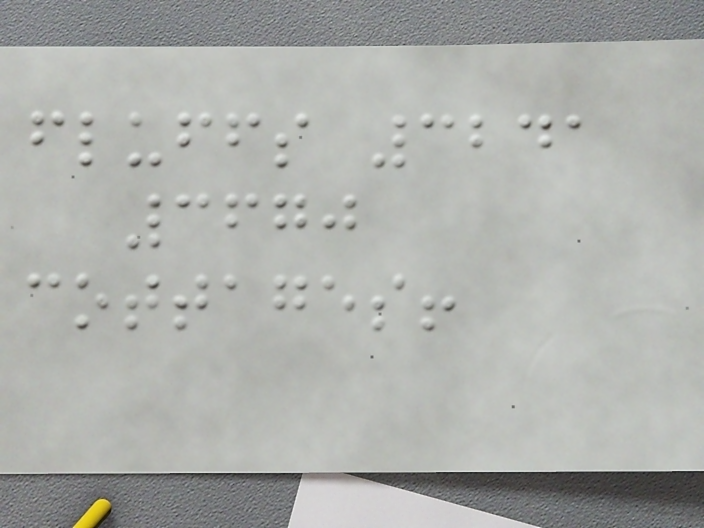fluffs 3241
3670
cottages!
